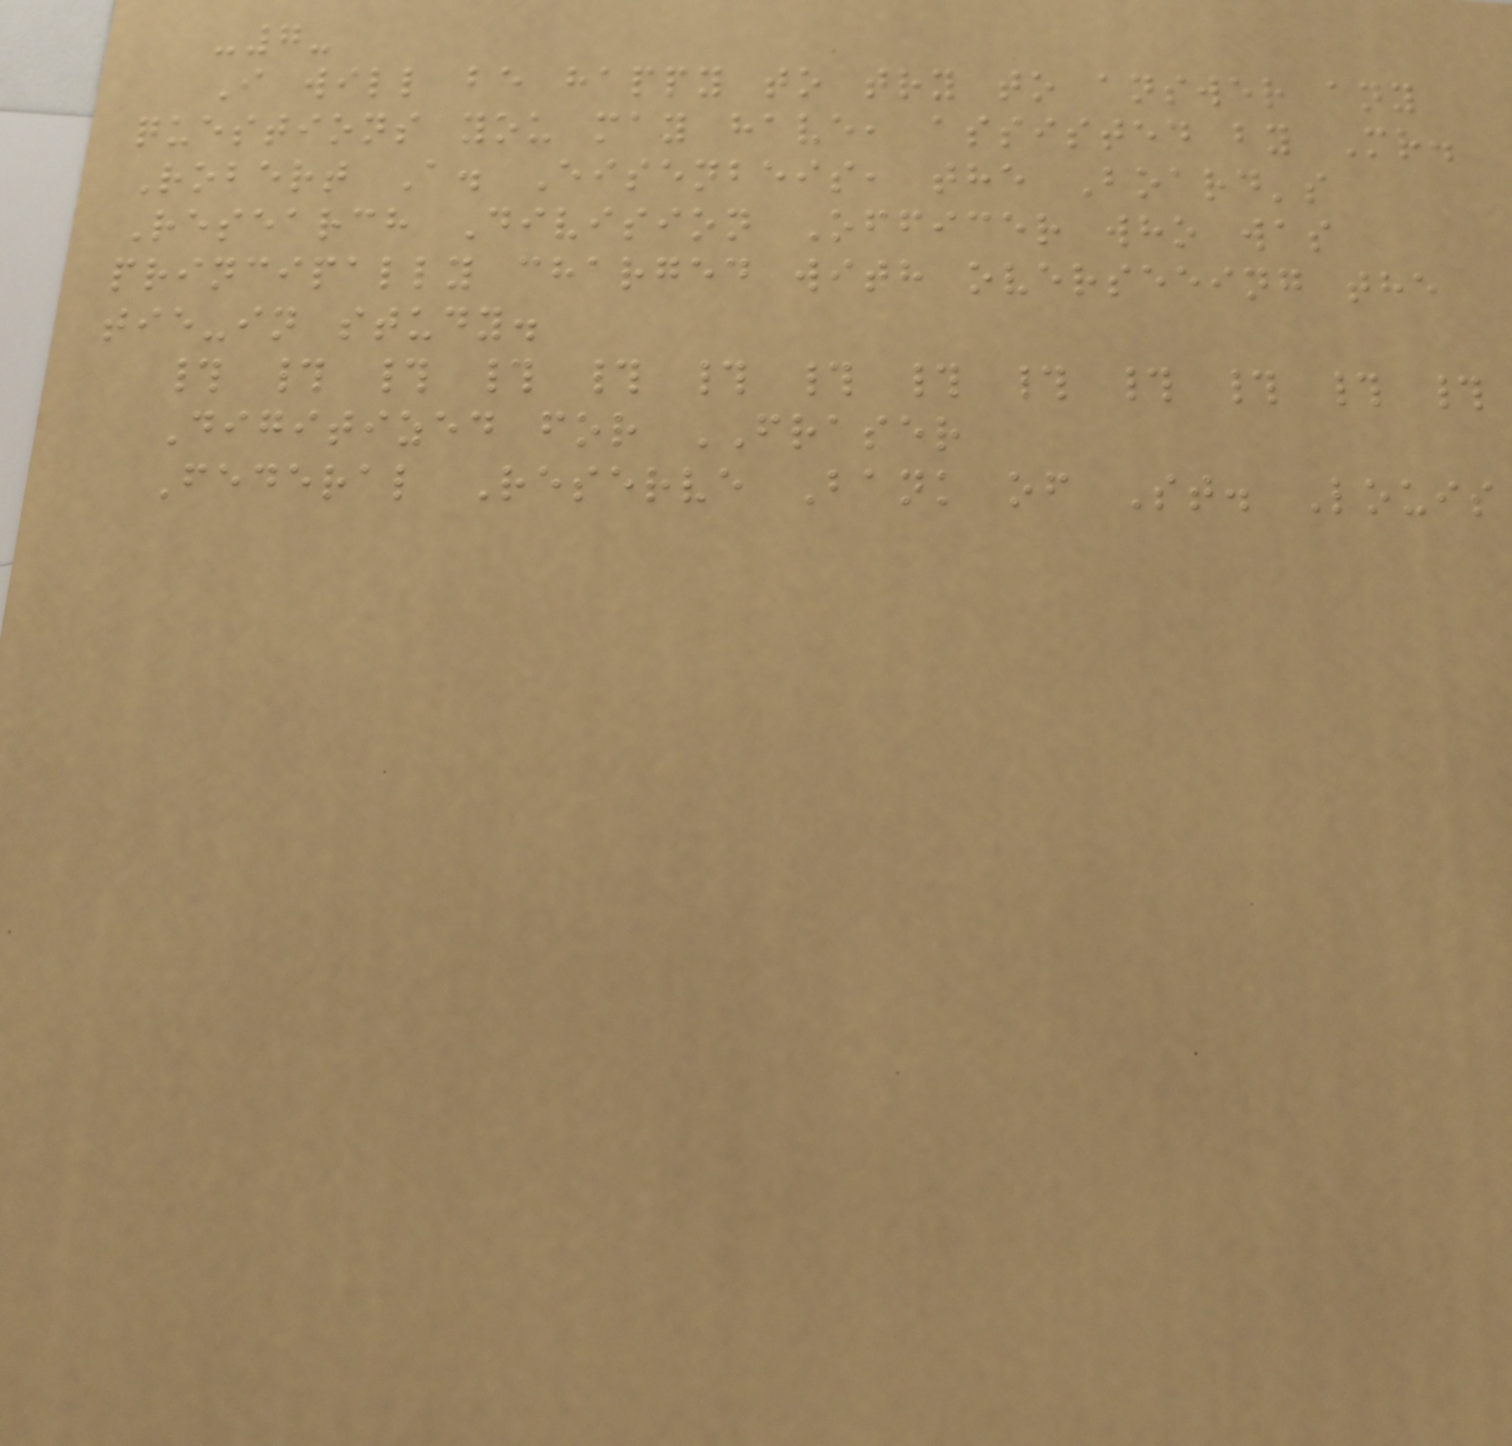-7-
I will be happy to try to answer any
questions you may have, assisted by Mr.
Robert A. Eisenbeis, the Board's
Research Division Officer who was
principally charged with overseeing the
tie-in study.
# # # # # # # # # # # # #
Digitized for FRASER
Federal Reserve Bank of St. Louis
